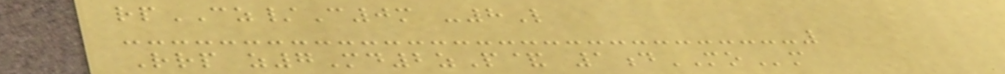rpCZ/C0m -8L
Rrp z7Md2zP& 1dMOm
